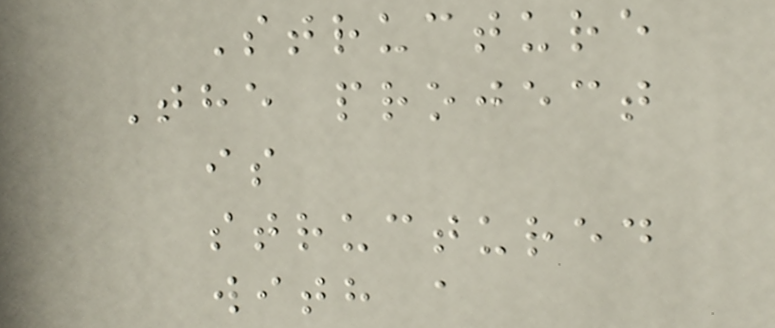Structure
The project
is
structured
with a
